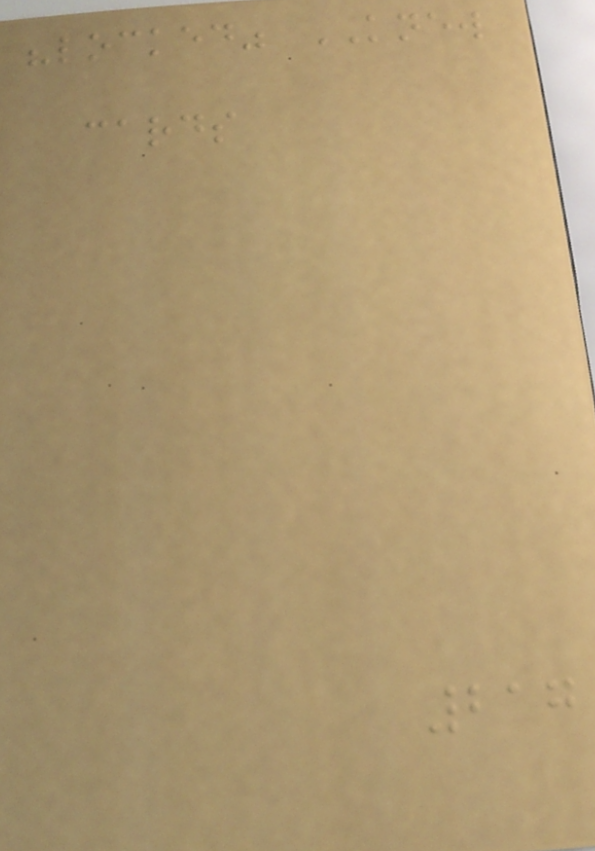"locked" KNEW
cards
217
